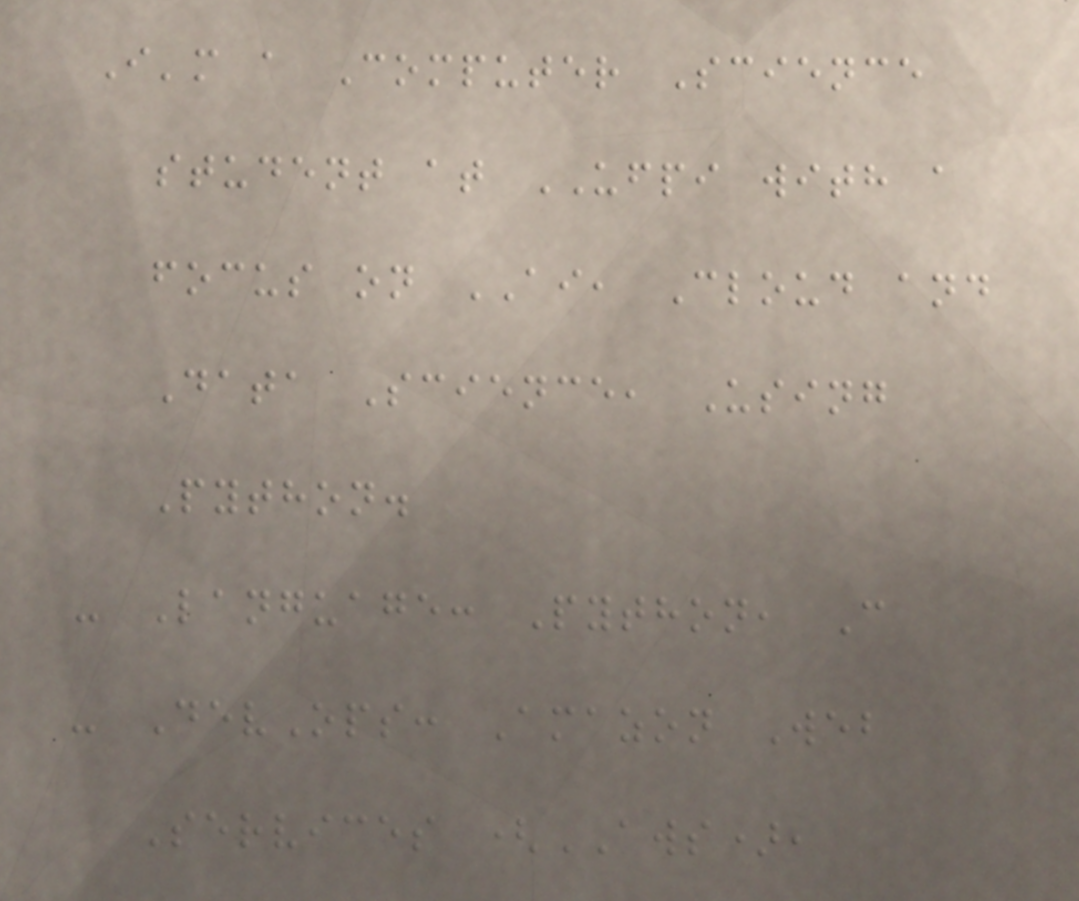I'm a Computer Science
student at UFPI with a
focus on AI, Cloud and
Data Science, Using
Python.
- Language: Python, C
- DevOps: Amazon Web
Services (AWS),
